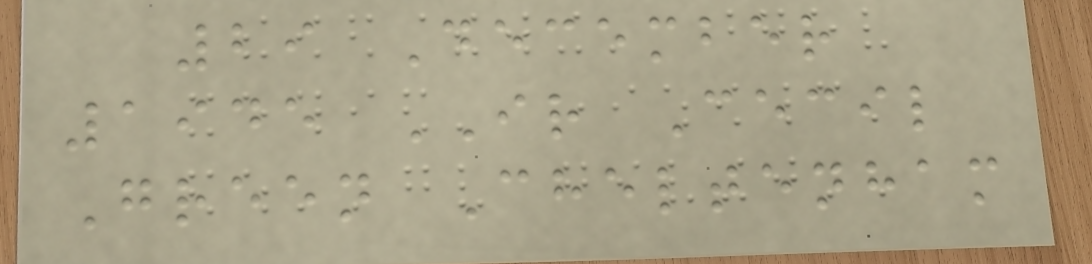29 December
1945 IR Cecil
Green Cheltenham
